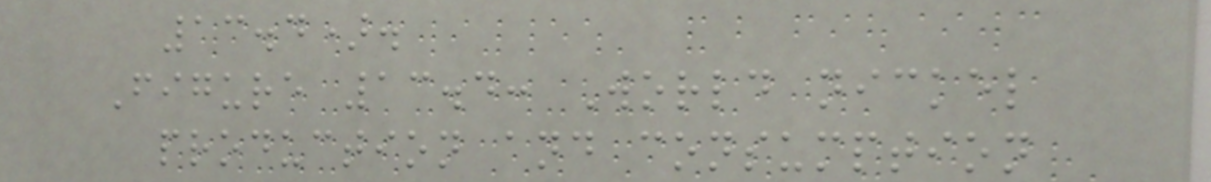13.4).
Figure 13.4: World nickel
production and consumption
